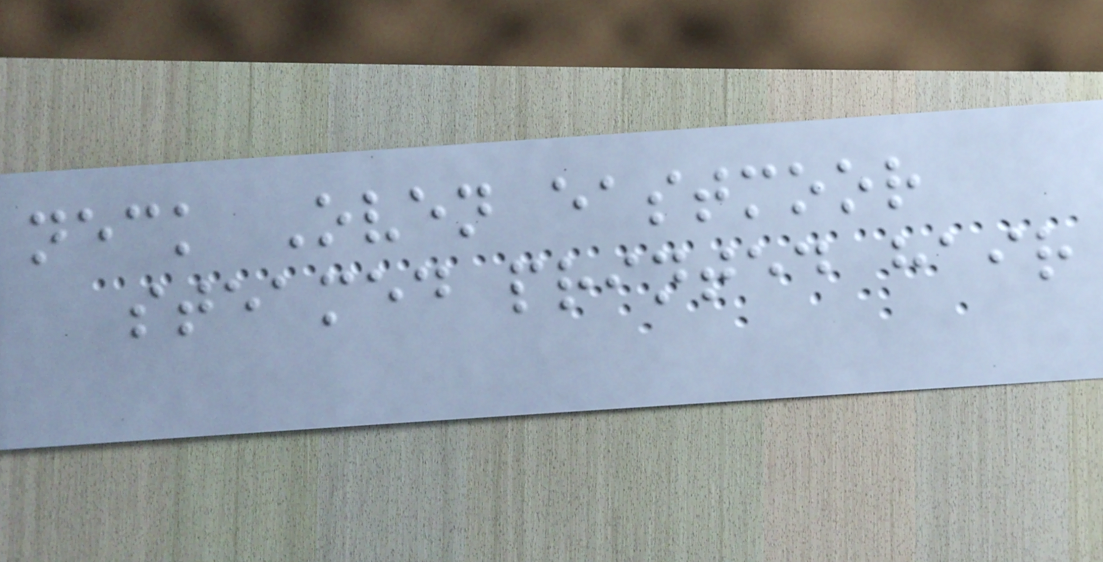neck Oven eastmoor
steamed printed hair
